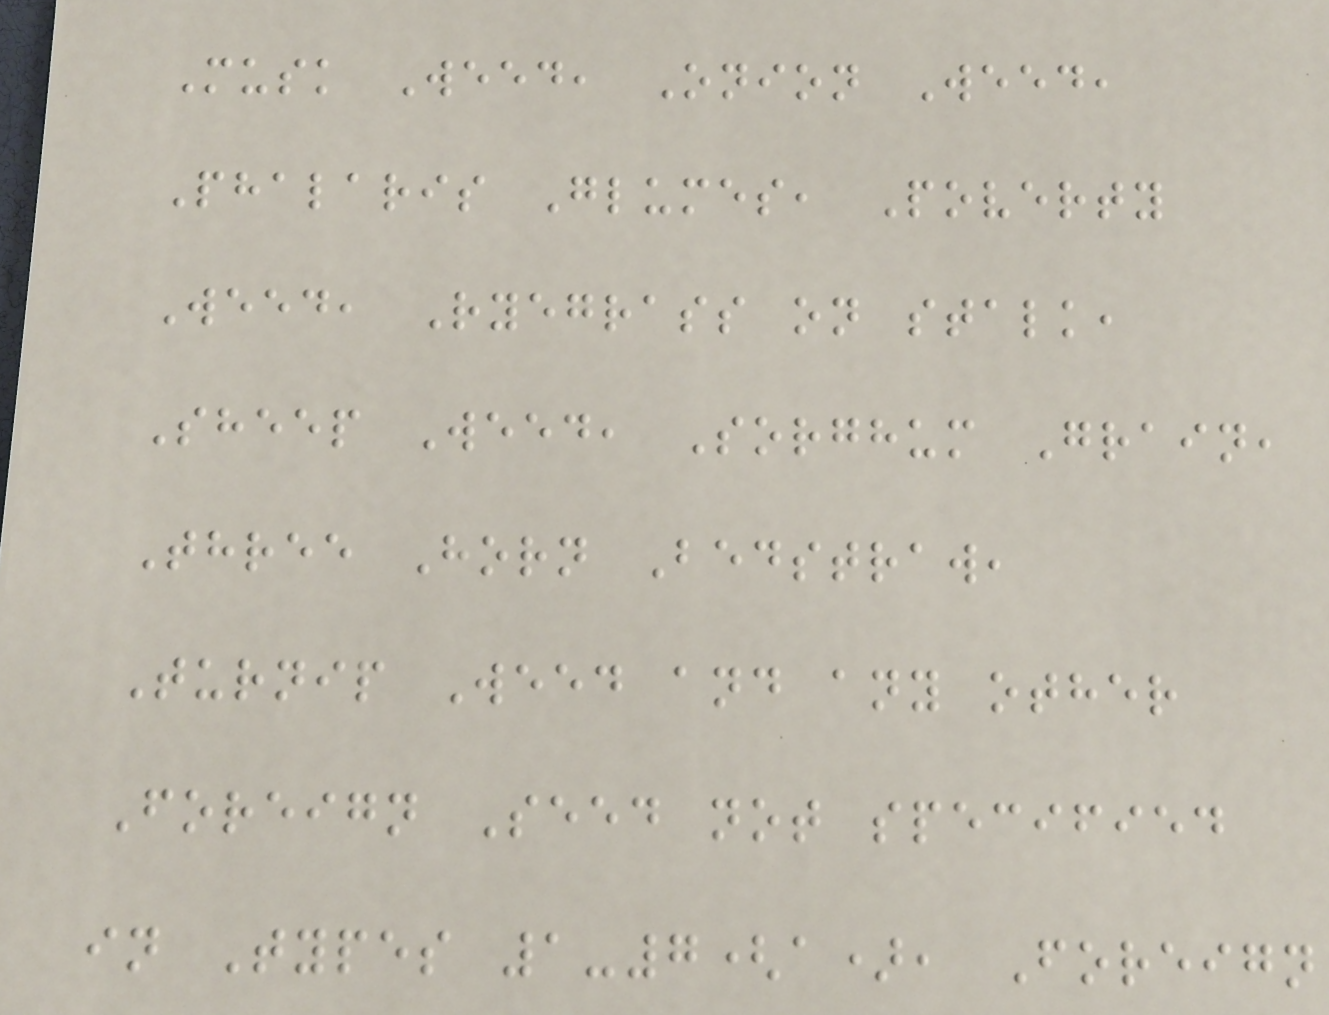Musk Weed, Onion Weed,
Phalaris Glumes, Poverty
Weed, Ryegrass on stalk,
Sheep Weed, Sorghum Grain,
Three Horn Bedstraw,
Turnip Weed and any other
Foreign Seed not specified
in Types 1-7(a), Foreign
